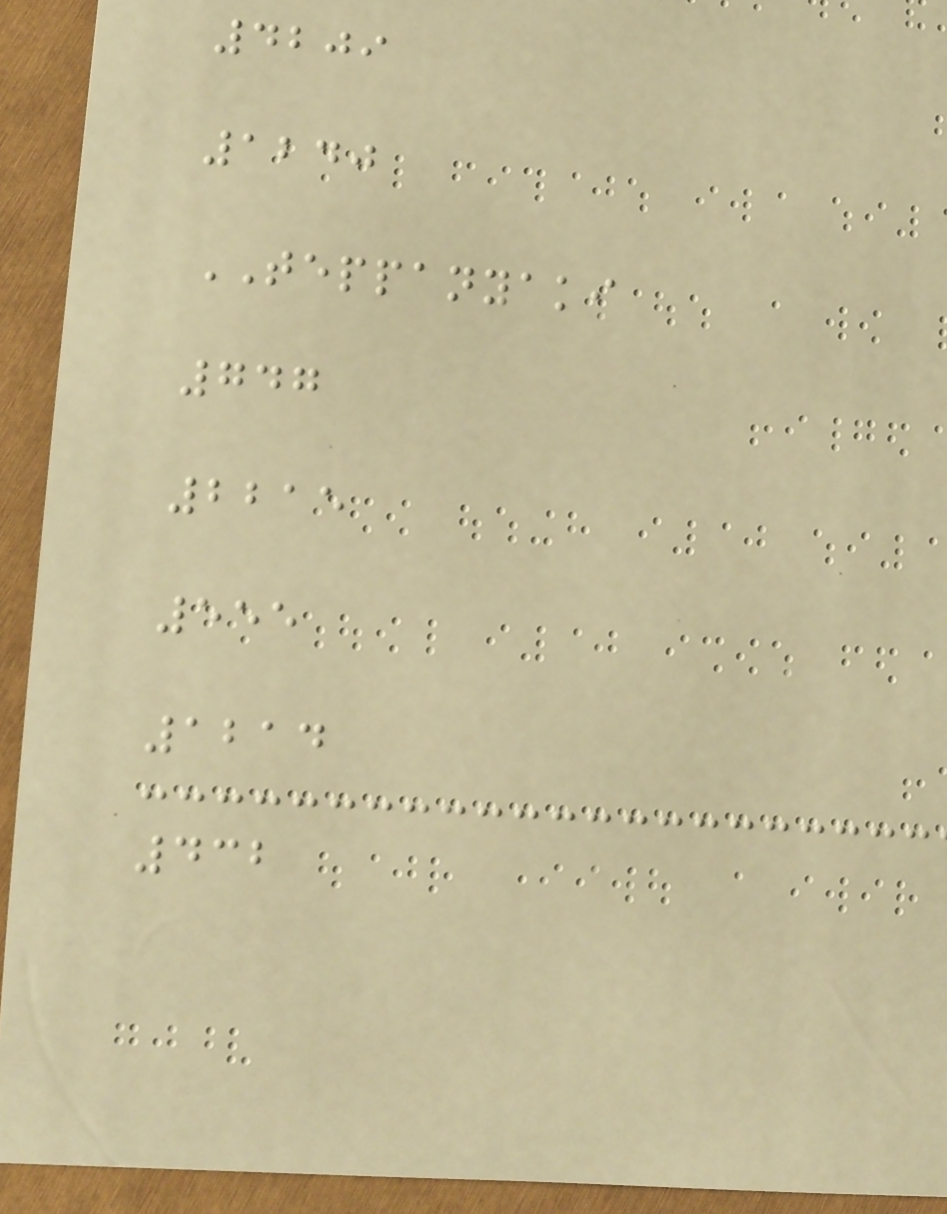4209
1240
TEPPANYAKI
747
2215
555
1214
432
